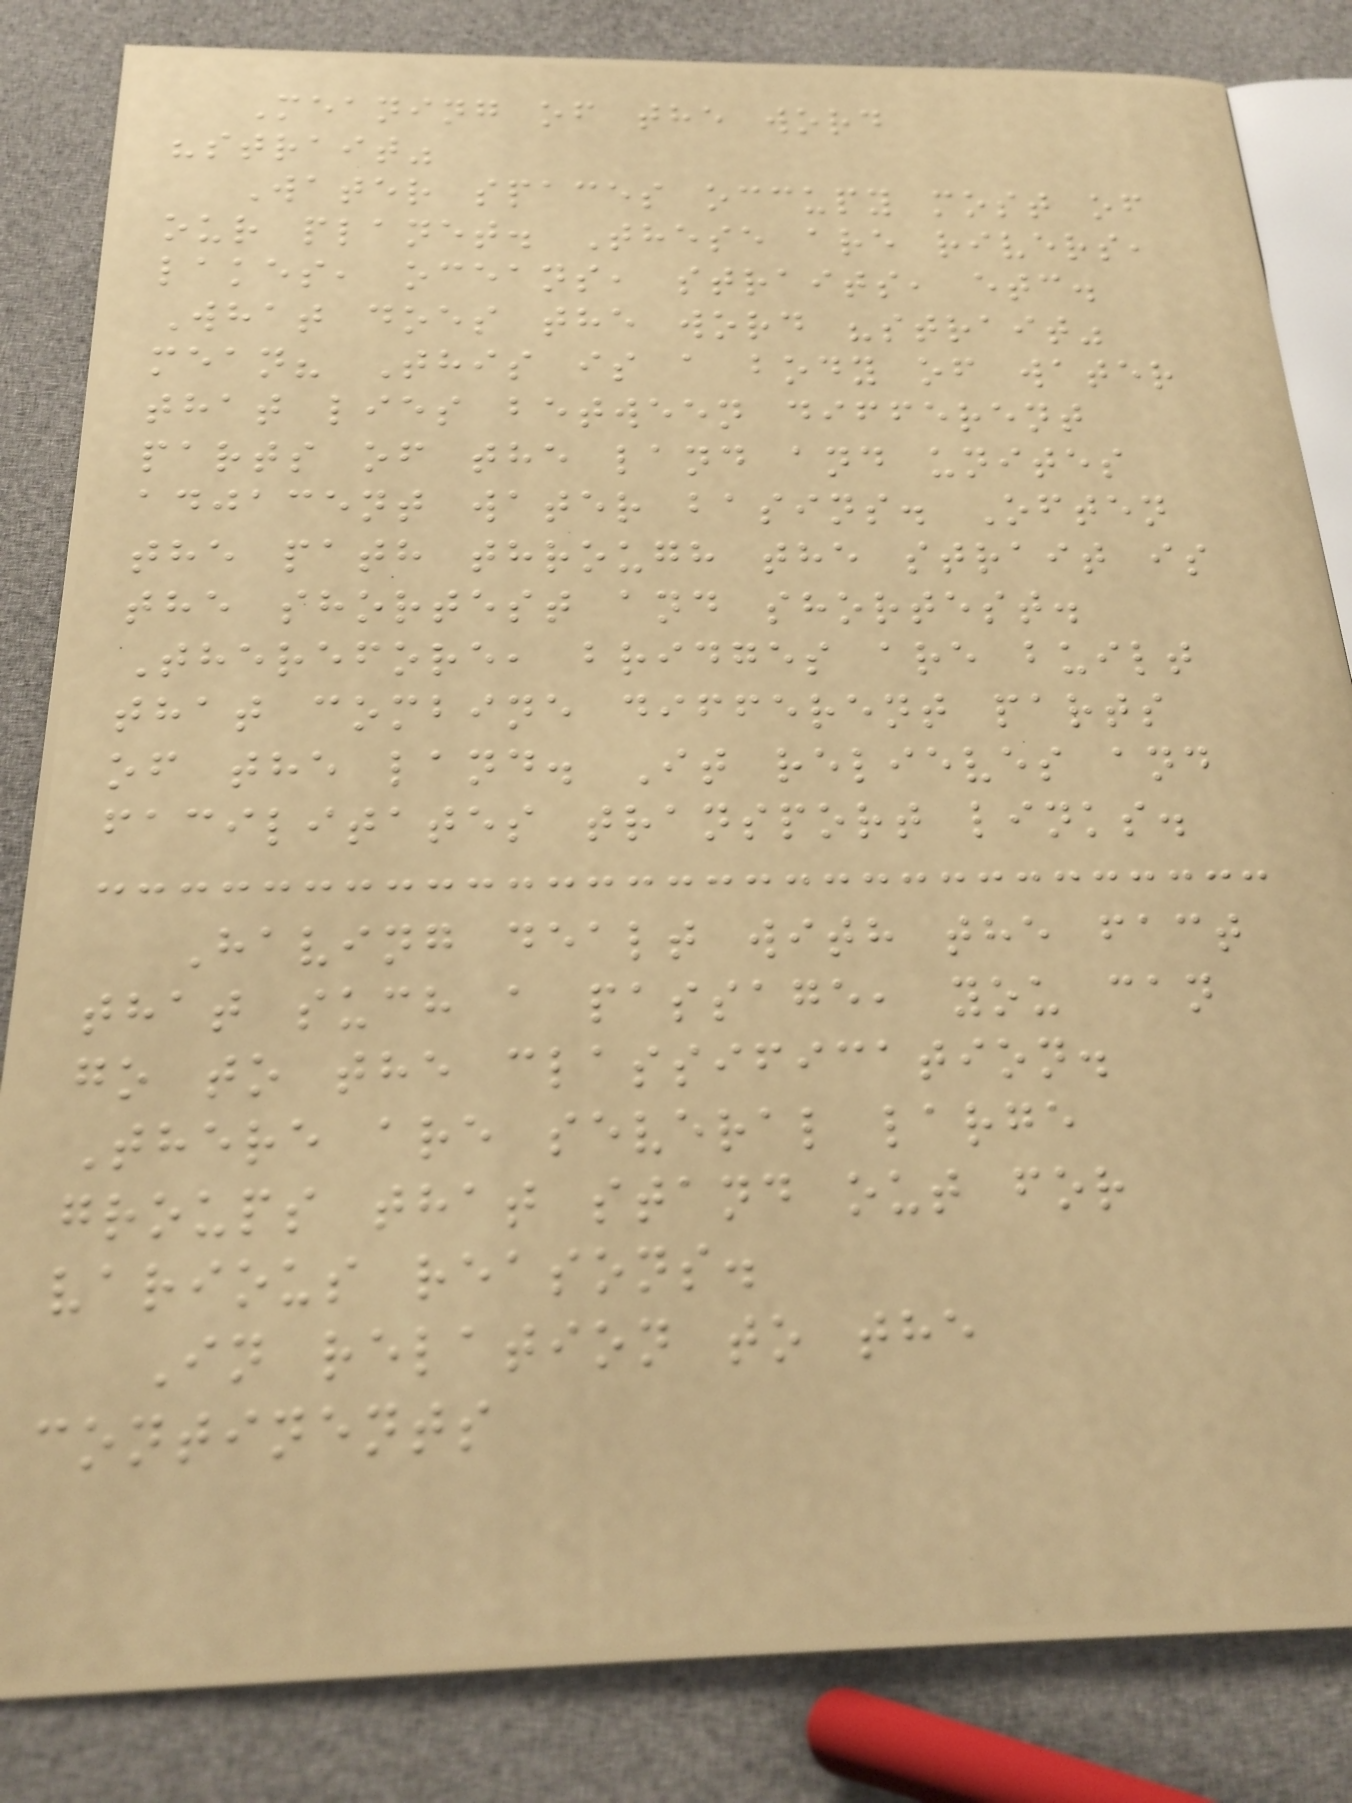Meaning of the word
"strait"
Water spaces occupy most of
our planet. These are rivers,
lakes, oceans, straits, etc.
What does the word "strait"
mean? This is a body of water
that lies between different
parts of the land and unites
adjacent water basins. Often
the path through the strait is
the shortest and shortest.
Therefore, bridges are built
that combine different parts
of the land. It relieves and
facilitates transport links.
Having dealt with the fact
that such a passage, you can
go to the classification.
There are several large
groups that stand out for
various reasons.
In relation to the
continents
